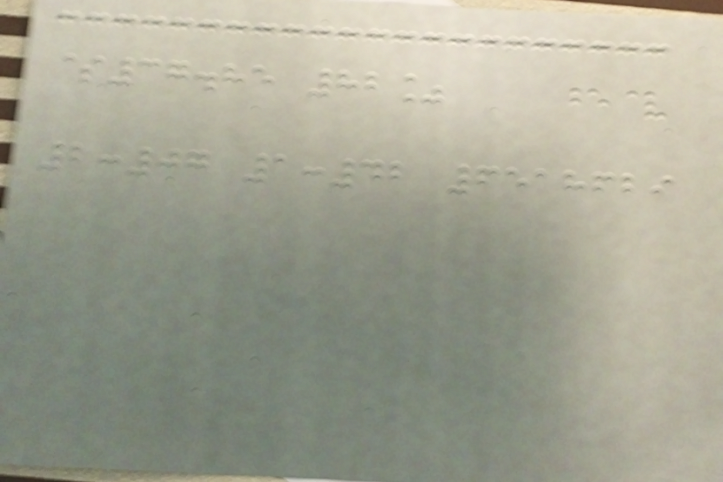$37.85 82%
2:07 1:42 6518629
